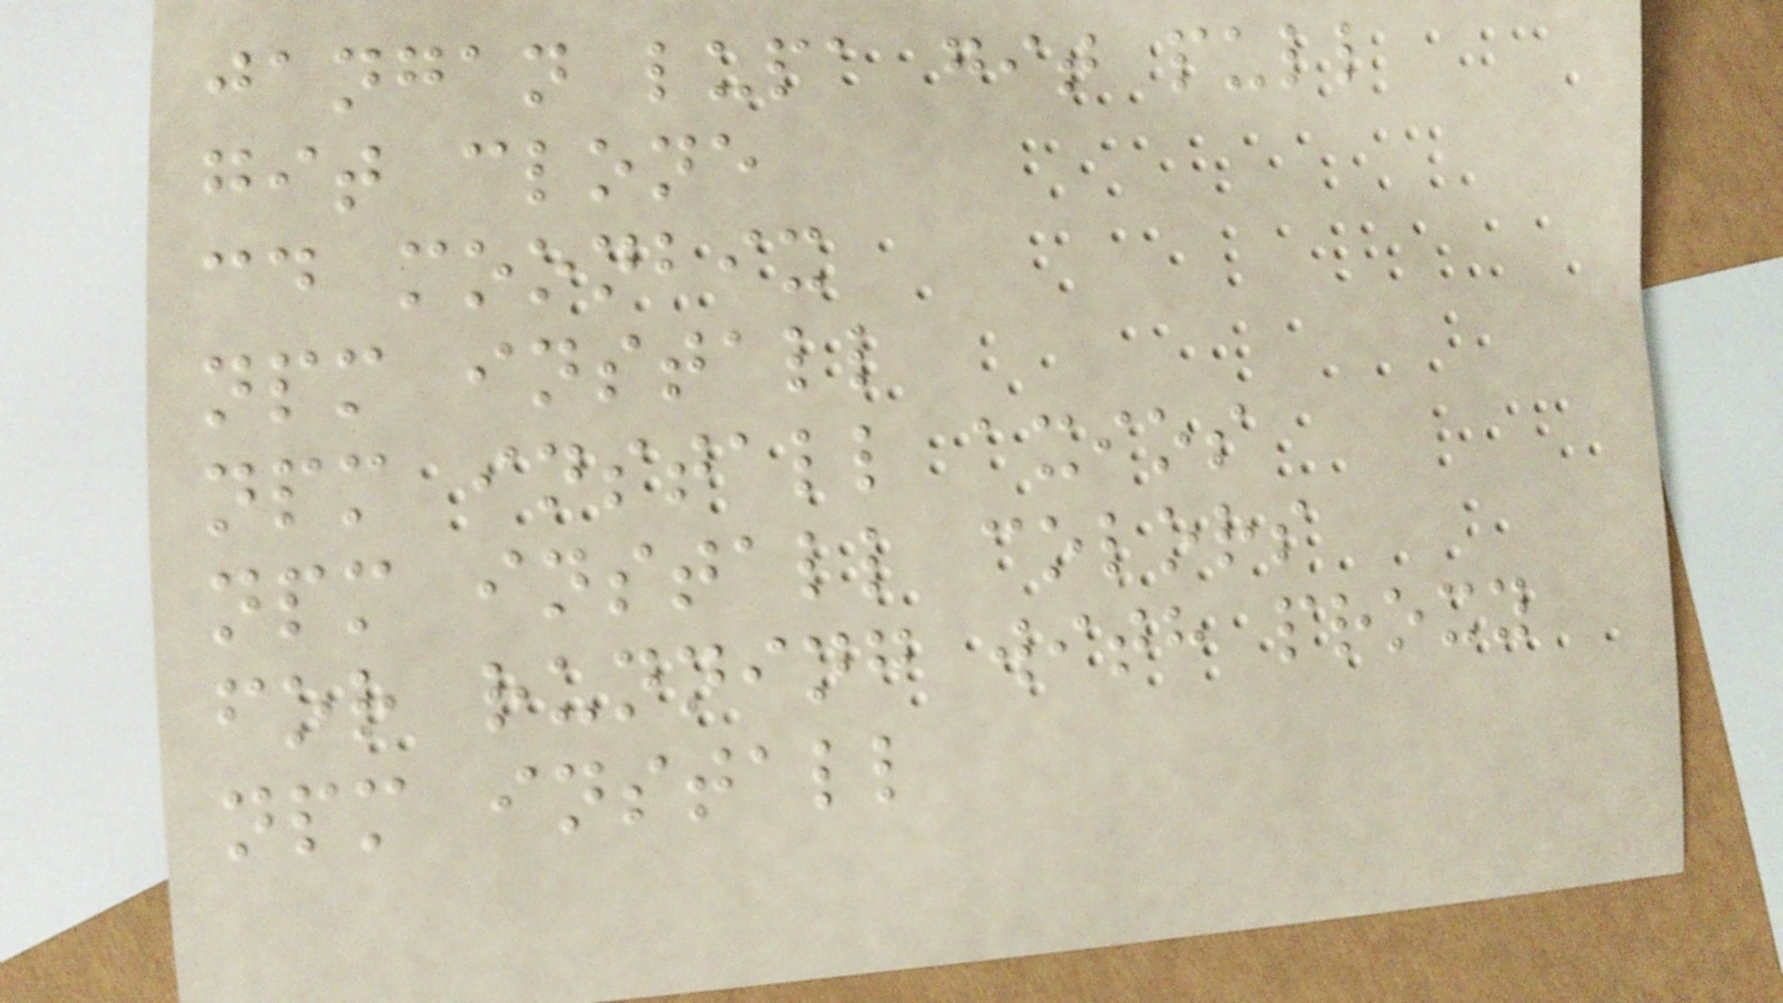jangan lupa git pull
git clone
cd moonbix
npm install
npm install axios
npm install colors
for running with proxy
npm install
